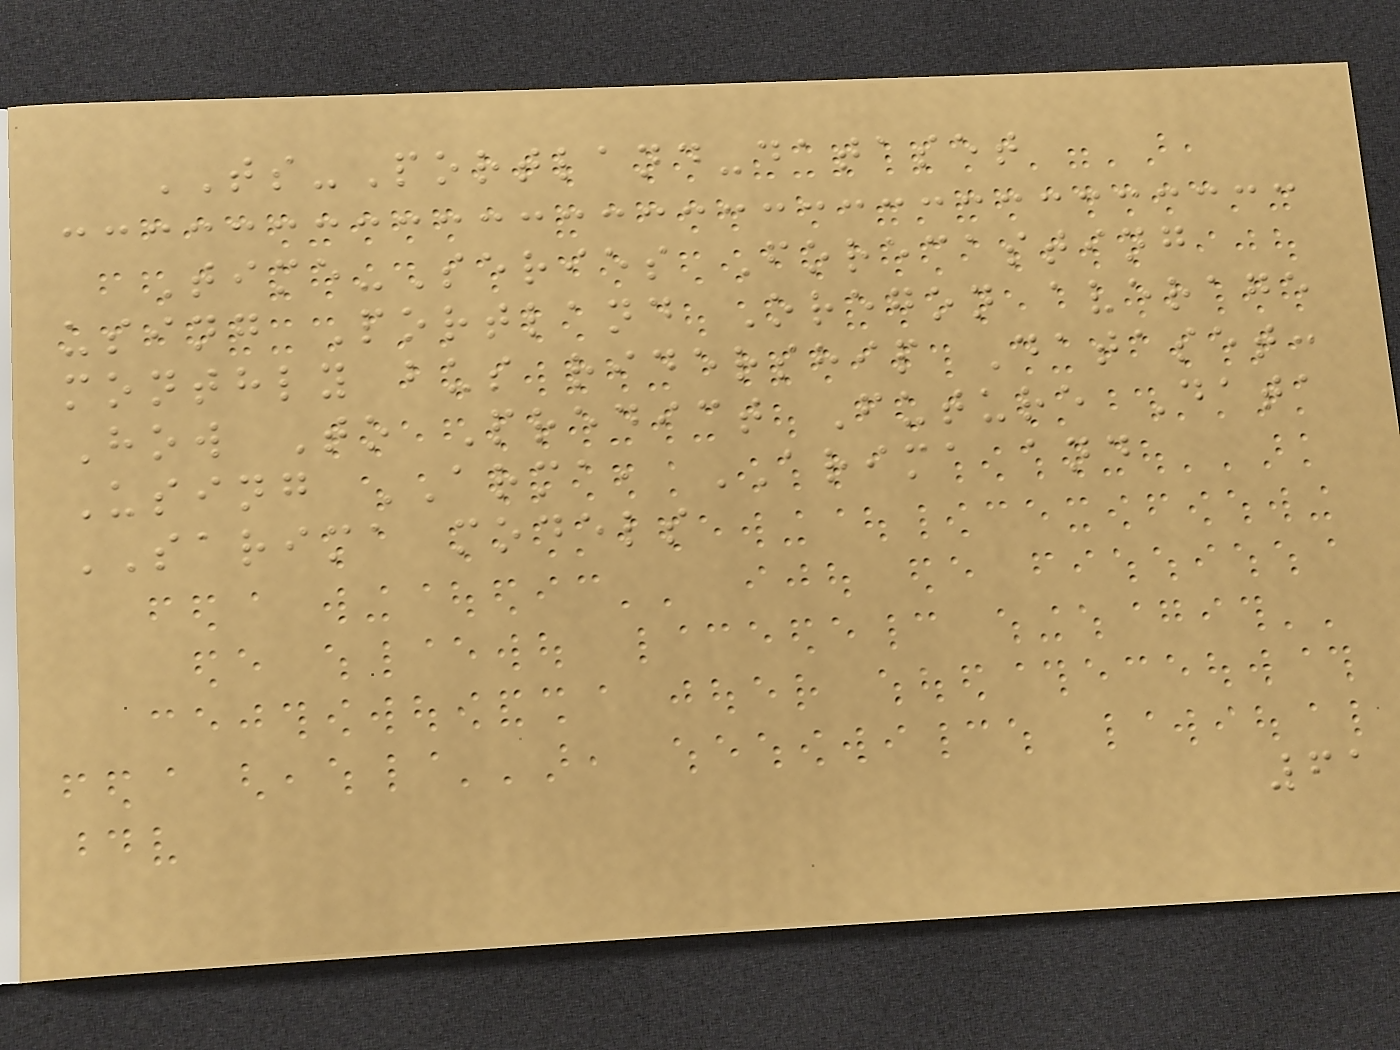TS-Portland-dataset
Time-Series Forecasting
using Portland Oregon average
monthly bus ridership Dataset:
How To Predict Future Data
Using ARMA, ARIMA and
SARIMA models
61
